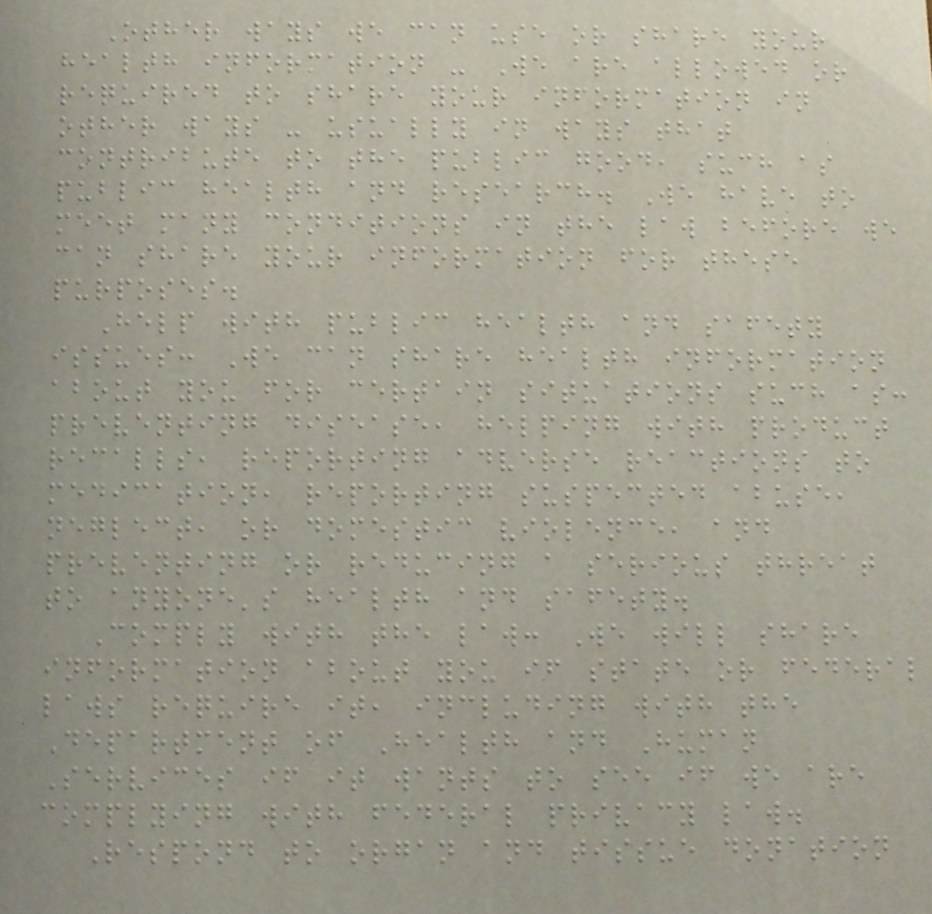Other ways we can use or share your
health information - We are allowed or
required to share your information in
other ways - usually in ways that
contribute to the public good, such as
public health and research. We have to
meet many conditions in the law before we
can share your information for these
purposes.
Help with public health and safety
issues: We can share health information
about you for certain situations such as:
preventing disease, helping with product
recalls, reporting adverse reactions to
medication, reporting suspected abuse,
neglect, or domestic violence, and
preventing or reducing a serious threat
to anyone's health and safety.
Comply with the law: We will share
information about you if state or federal
laws require it, including with the
Department of Health and Human
Services if it wants to see if we are
complying with federal privacy law.
Respond to organ and tissue donation
